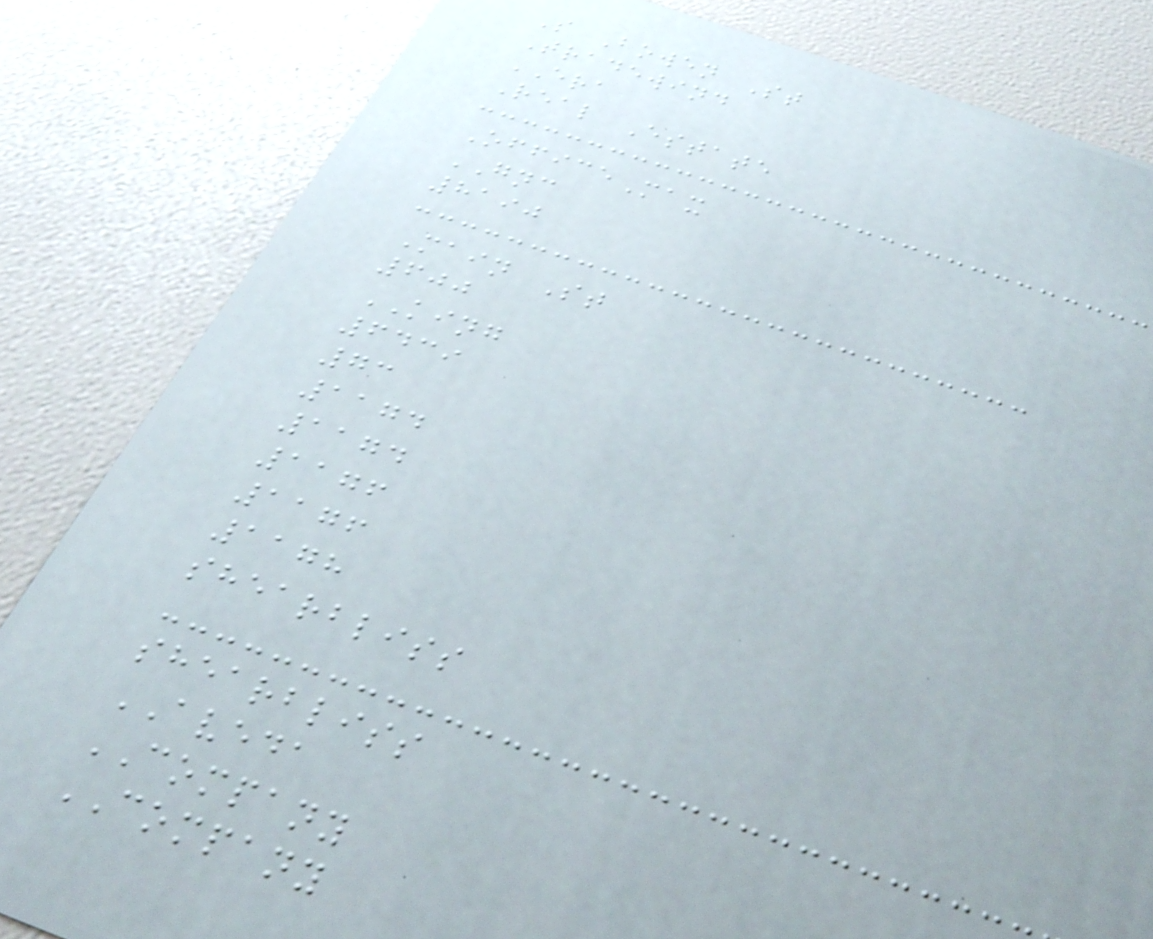S Bowen St
Tradewind
ERA
Real Estate
OfficeMax
GNC
8190
Main St
600
KING
6439
73
1174
1174
1176
1176
1178
shearbliss
shearbliss
AVEDA
COMPANY
COMPANY
